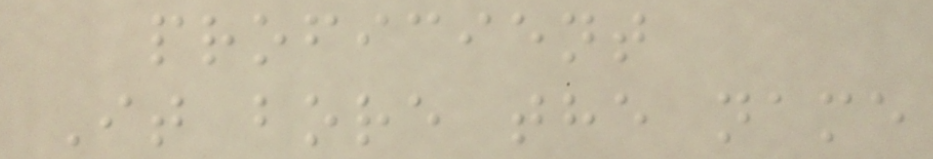proficient
It bore the name
